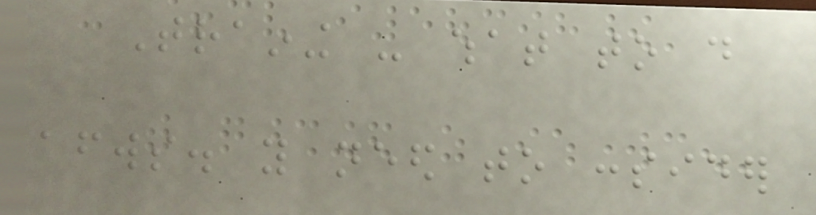Training - what to do
afterwards. you need to consider
